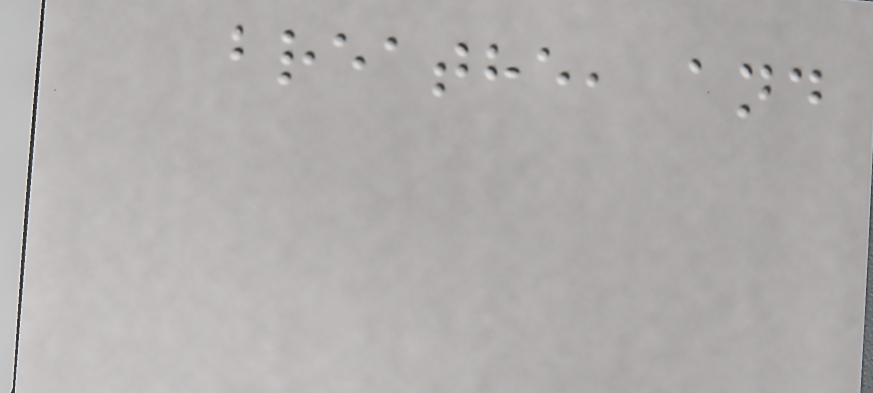breathe, and
